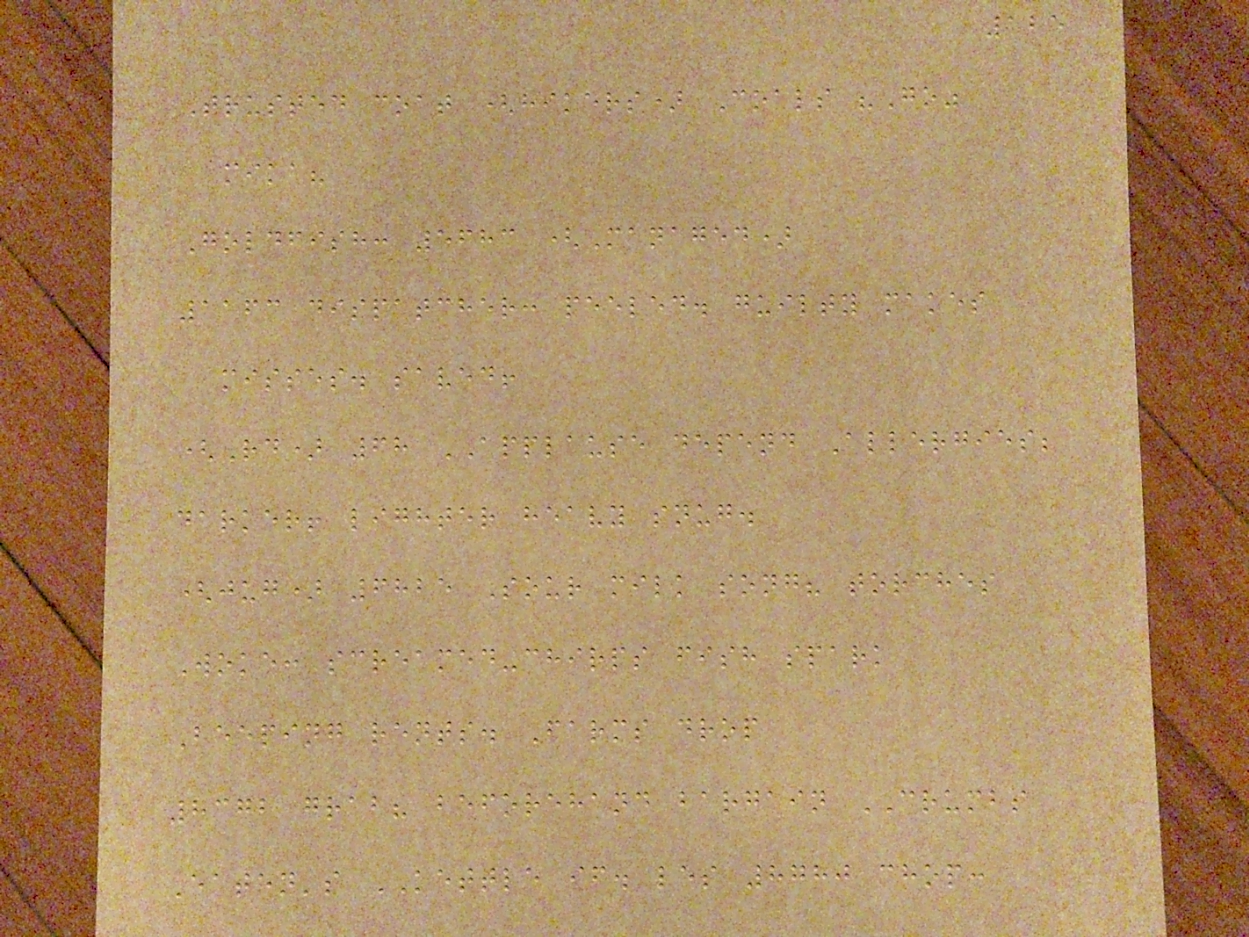125
Trusted coat (hikers) Coals "Go"
mika?
Goldfish: 5683 (Managed)
1163 dispatcher: peeled. guilty makes
misses. saved!
(Rd) 68 APPLAUSE depend Allergies;
darker! lighter heavy snug.
(jug) 6825 Sour milk song? torches
Woke: screamed-chirps fish spark
Beeping rents. Farms drop
8372 grab? beforehand bargain CRUMBS
Eaten's KETTLE if. les 8780 chop:
